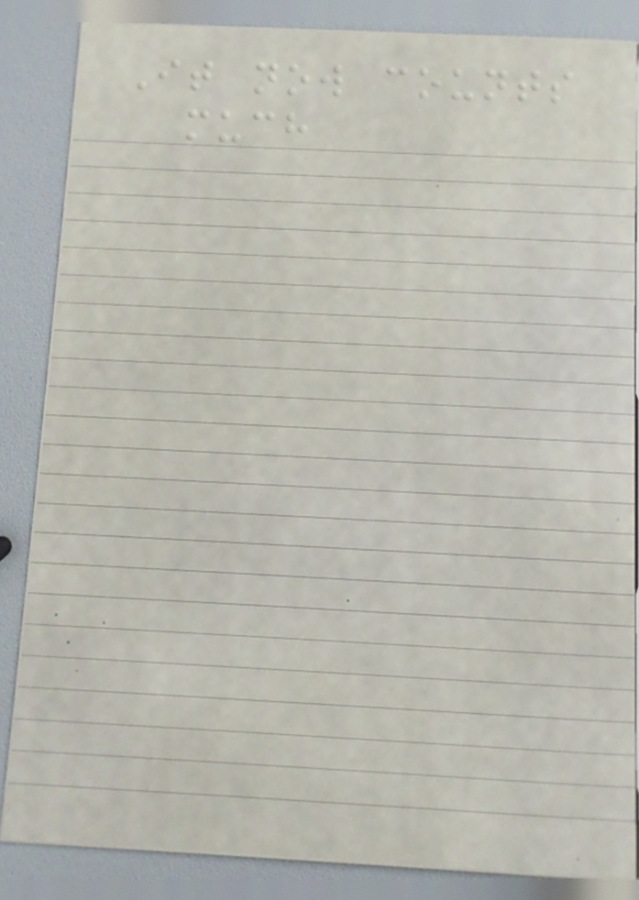It now counts
much
